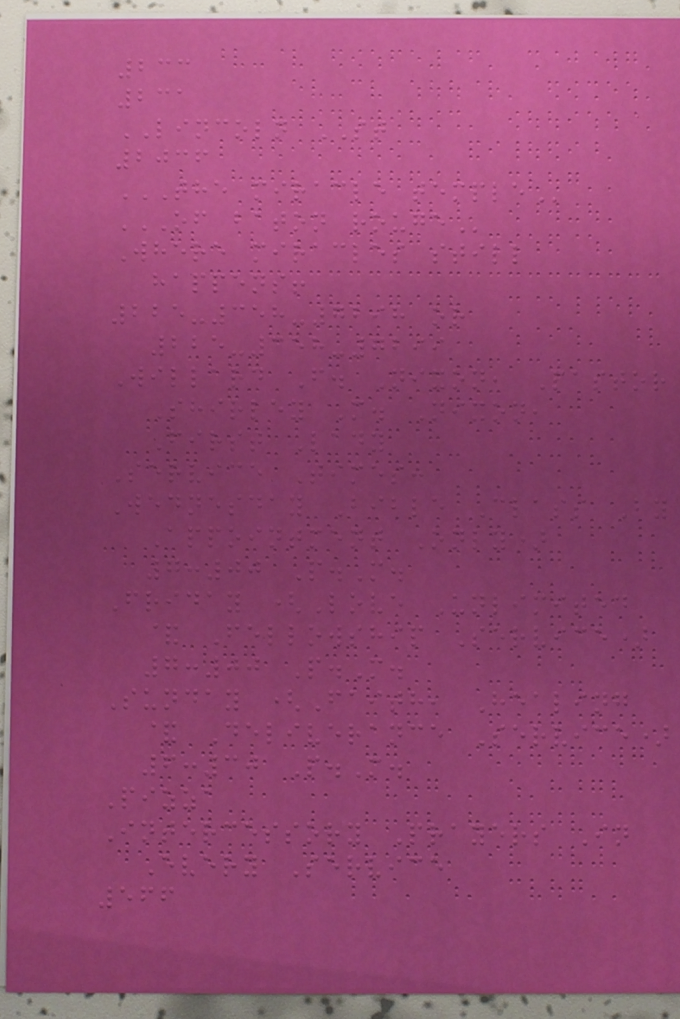233
231
LINCOLN ST
2036
THE MIRACLE TEMPLE
OF BATON ROUGE
Where miracles still
happens!
225-358-7298 or
225-358-7299
Willard F. Nixon, Pastor
Shirley M. Nixon,
First Lady
Service Times:
Wednesday Bible Class By
Appointment Only)
7:00 P.M.
Friday (Love Unlimited
& Fellowship Service)
7:00 P.M.
Sunday (Faith, Healing
& Deliverance Service)
6:30 P.M.
Pizza
Intercessory Prayers In
Every Service
566
